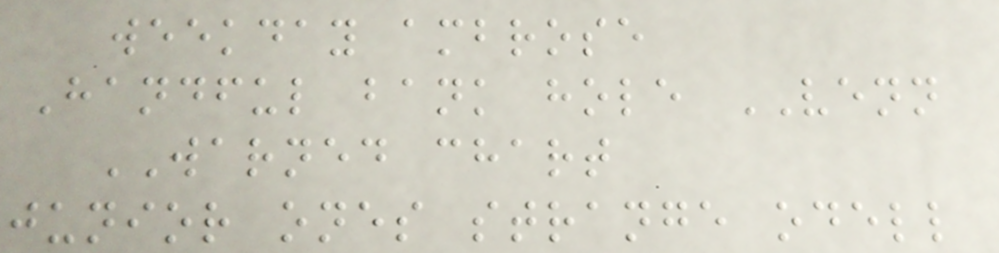weekday ambrose
Handful bank hole VENN
WARNED chart
junior ones strange odell
